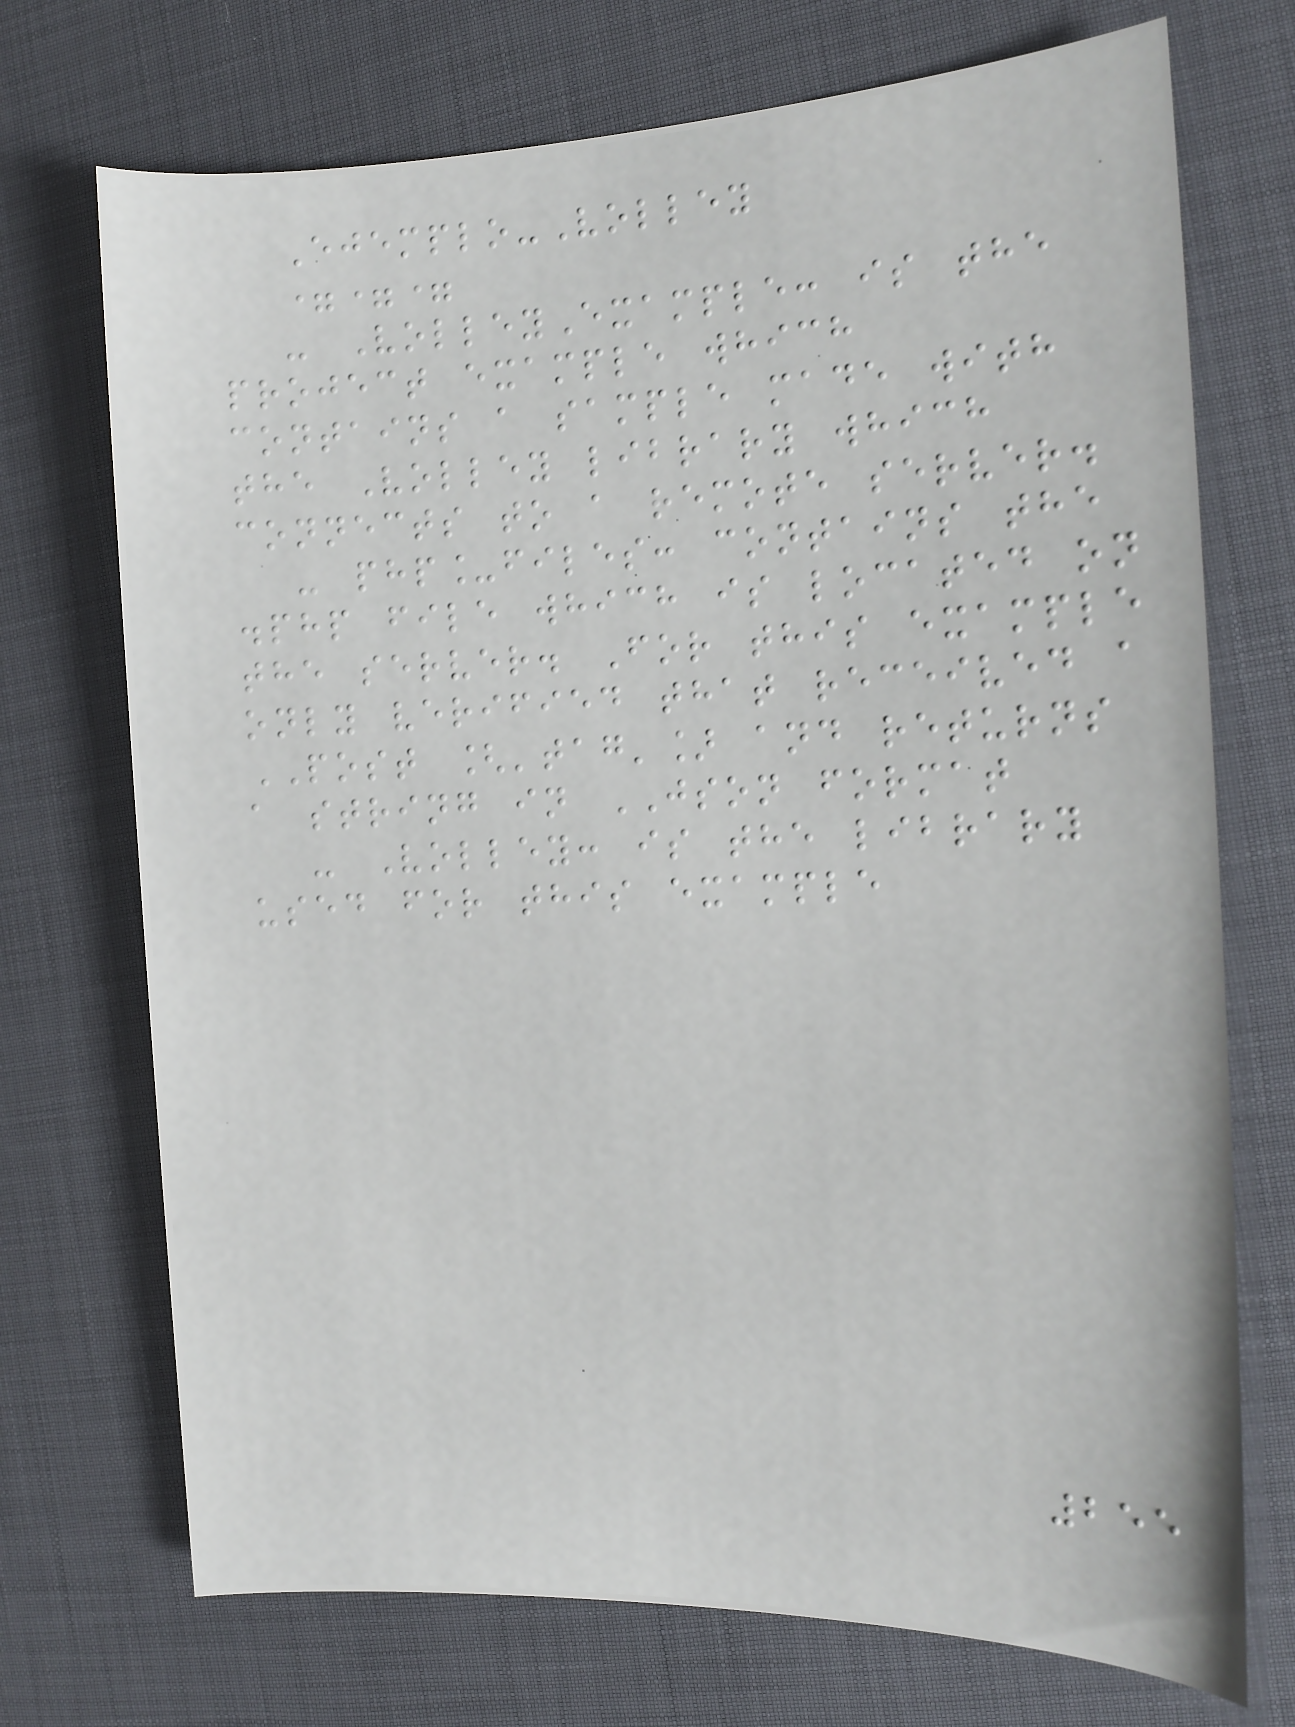Ejemplo-Volley
===
- VolleyExample: is the
project example which
contains a sample made with
the Volley library which
connects to a remote server.
- php_files: contains the
.php file which is located on
the server. For this example
only verified that received a
POST ['tag'] and returns
a string in JSON format
- Volley: is the library
used for this example
255
